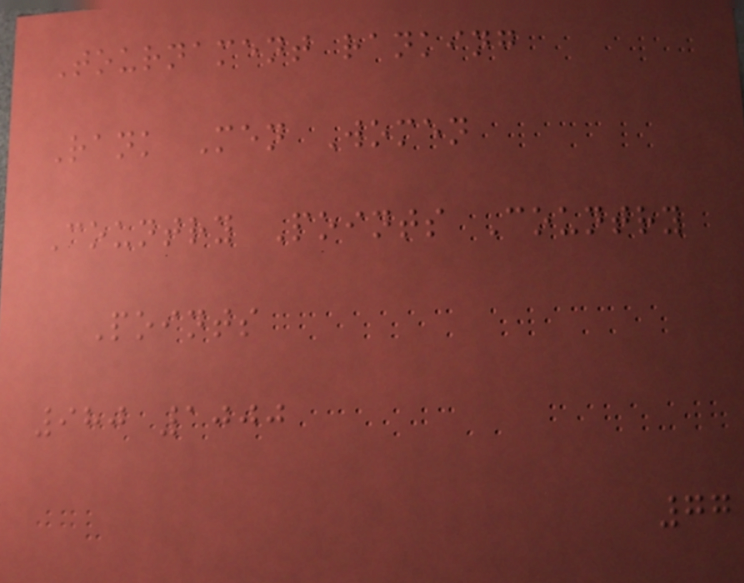Tournament ranking
Rank Men Women
Country Points Country
Points
980 1000
77
